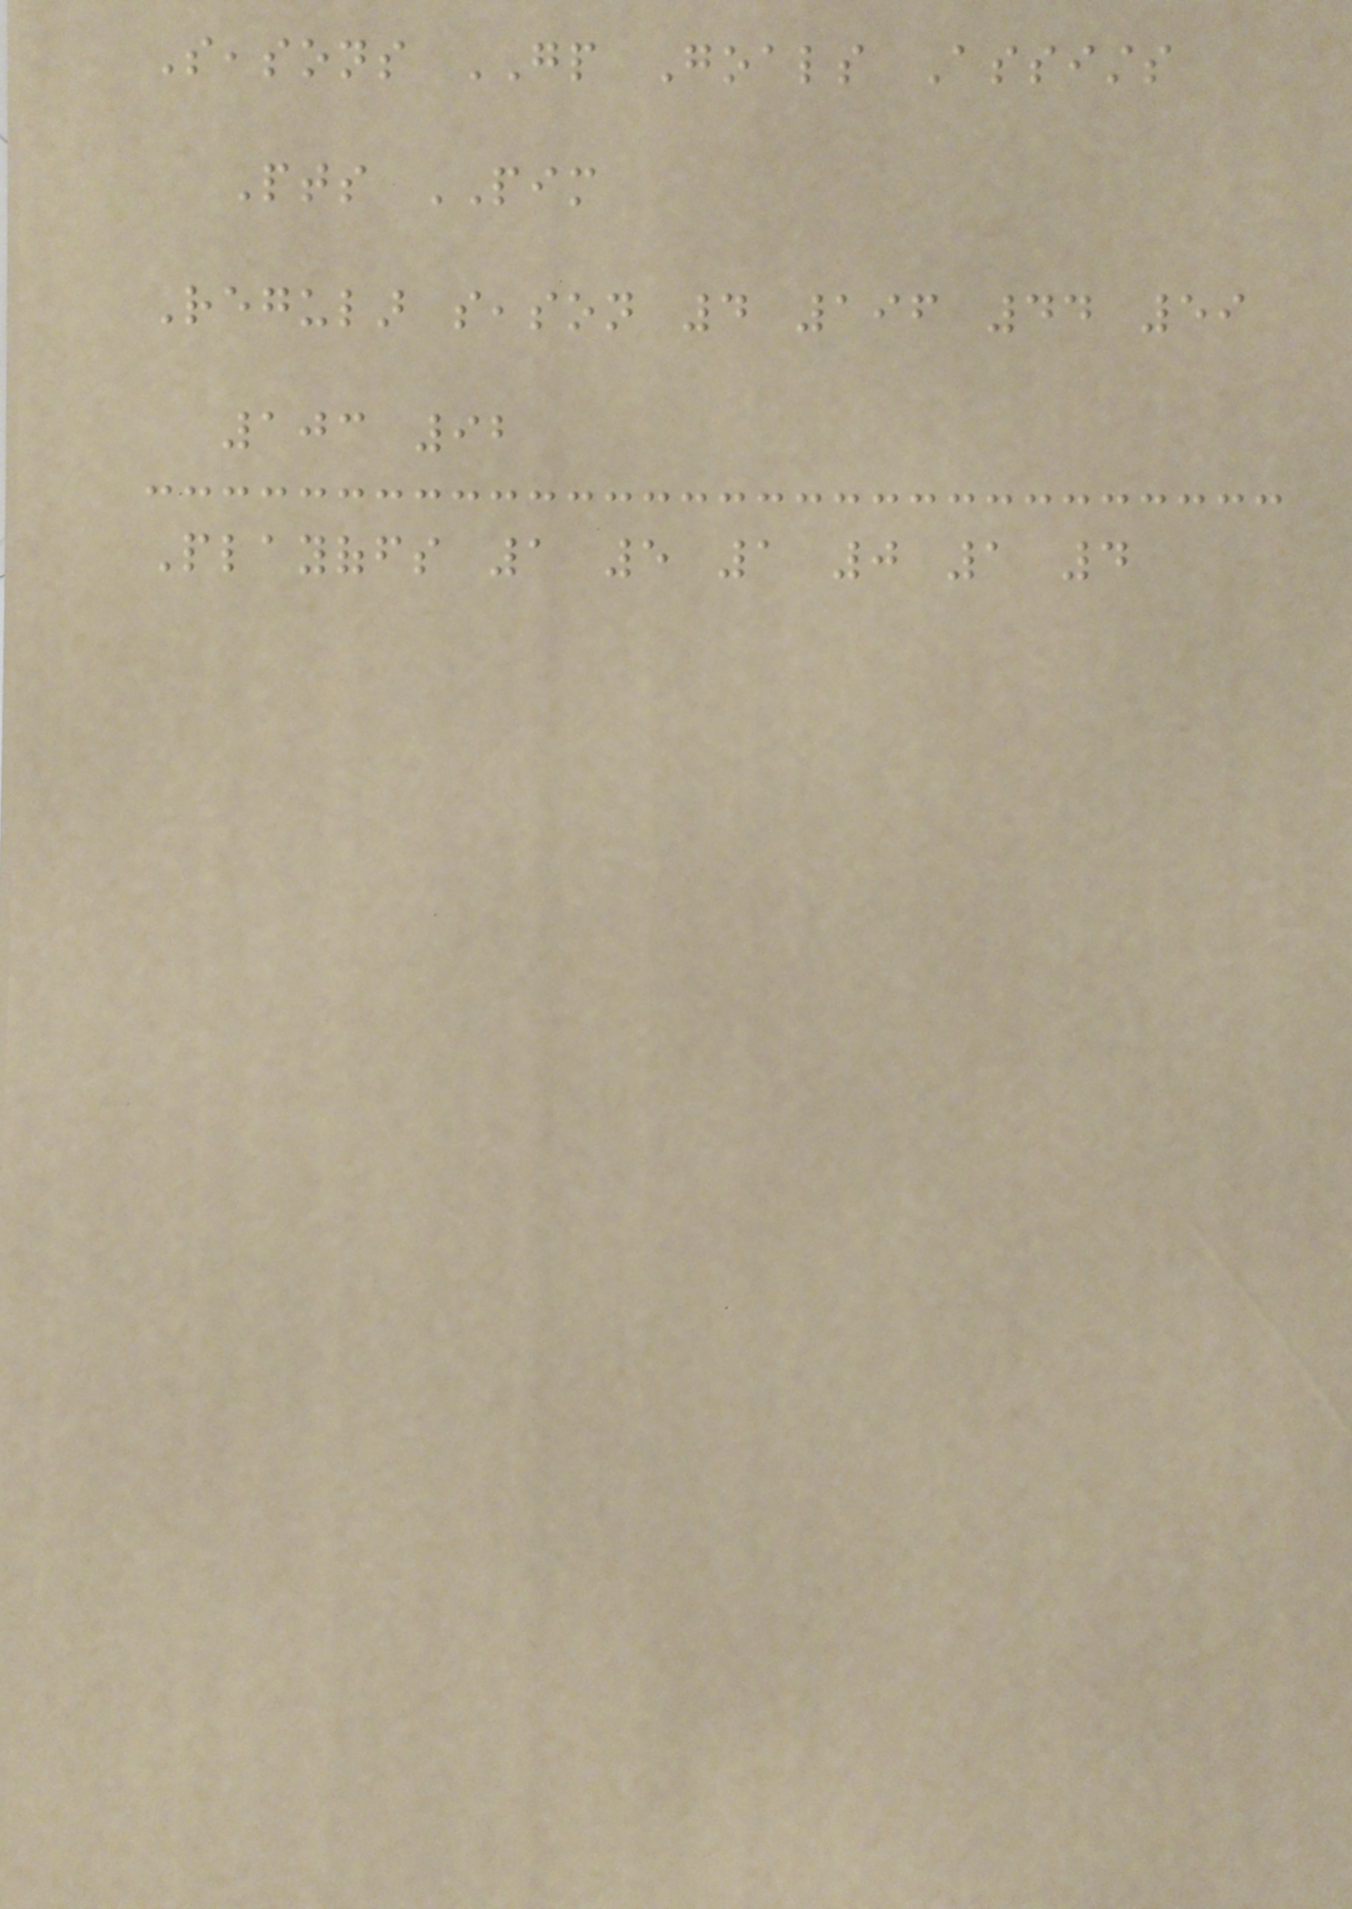Seasons GP Goals Assists
Pts PIM
Regular season 4 196 44 59
103 92
Playoffs 1 5 1 0 1 4
